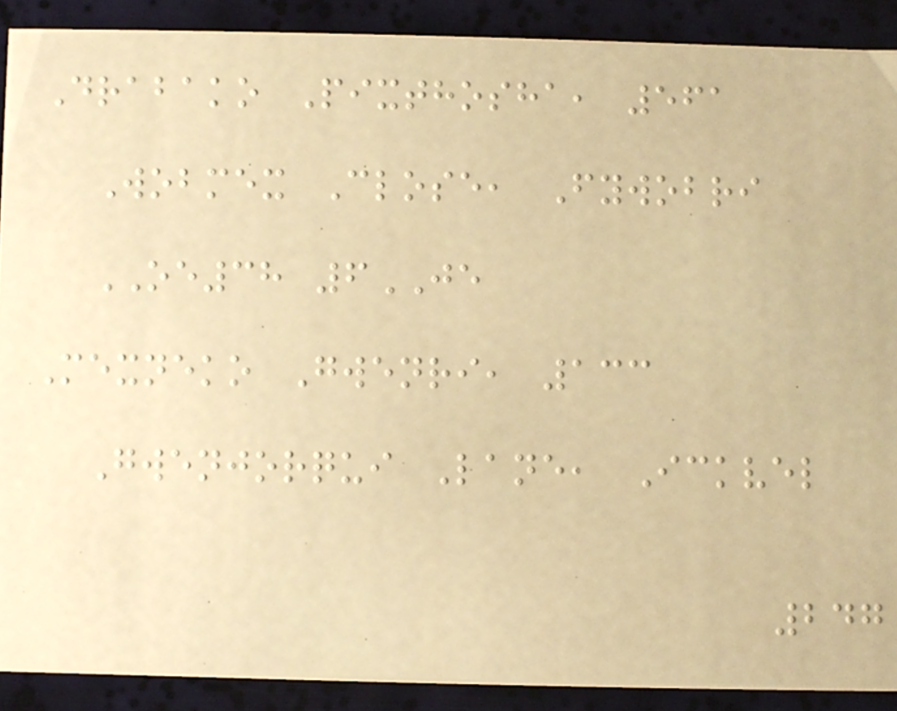Drabako Pixthosha, 561
Wobmex Close, Fywobri
OE38 6JE
Mexneko Gwenri, 133
Gwenjorqui Lane, Ickvel
247
